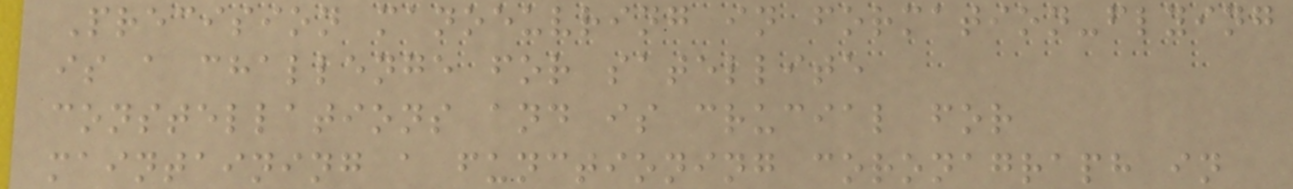Precision manoeuvring in formation-flying
is a challenge for satellite
constellations and is crucial for
maintaining a functioning coronagraph in
